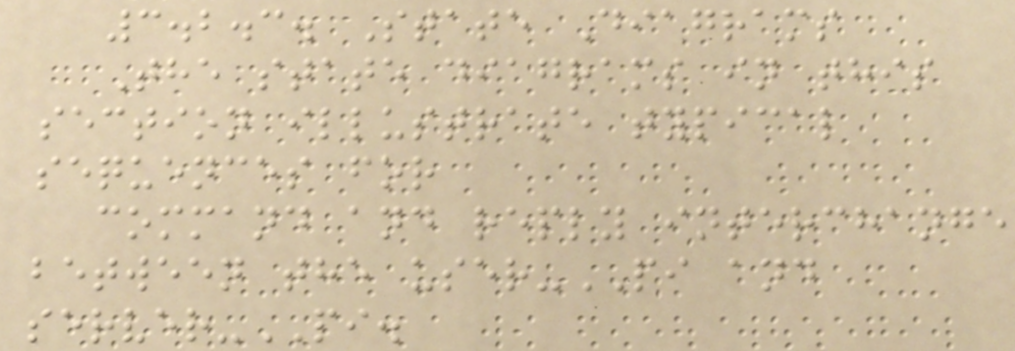3.2.3. State Diagrams
The state diagrams in this
section illustrate typical
sequences for
command and reply interchange
between the user-PI and
server-PI.
